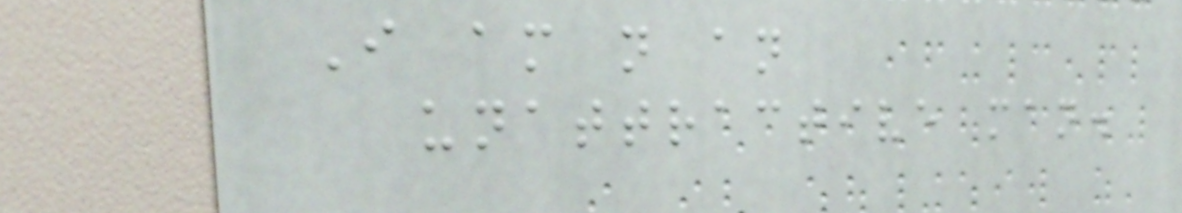I am not an
unattractive man.
